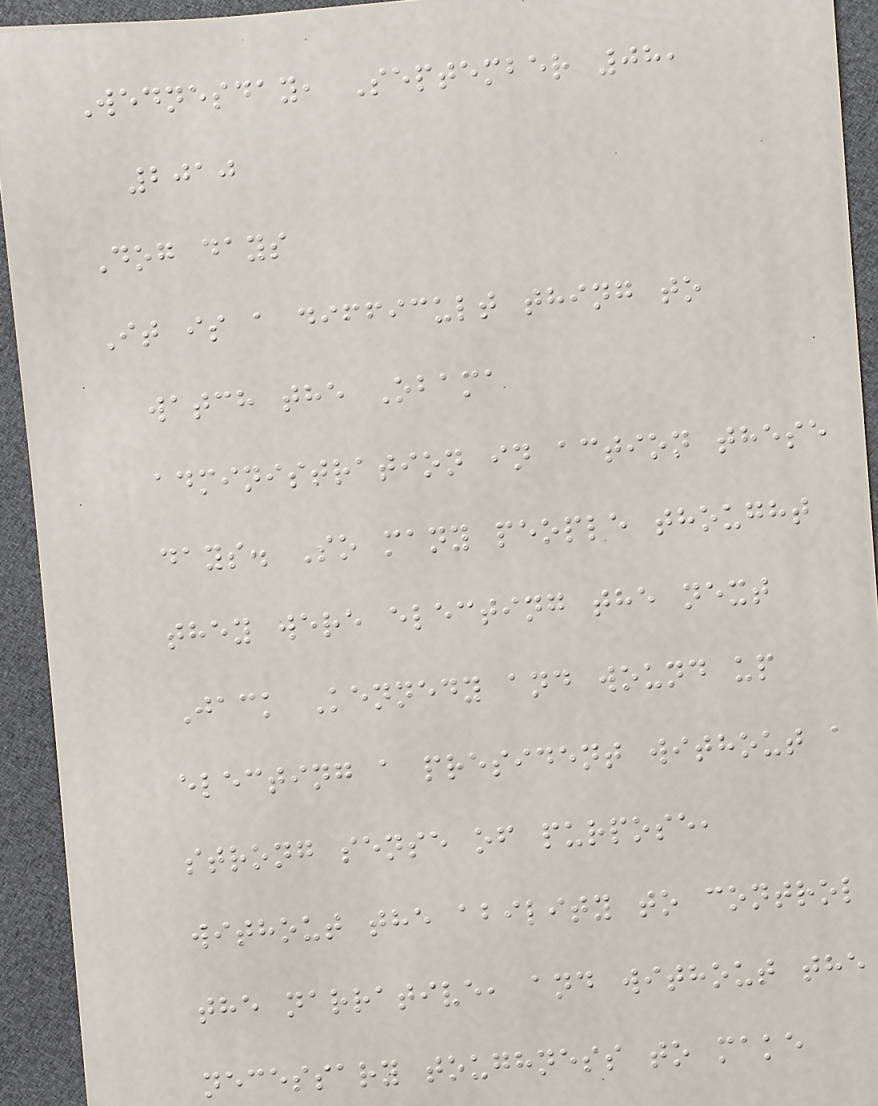Wednesday, September 08,
2010
Dog days
It is a difficult thing to
watch the Obama
administration in action these
days. So many people thought
they were electing the next
Jack Kennedy and wound up
electing a president without a
strong sense of purpose,
without the ability to control
the narrative, and without the
necessary toughness to make
